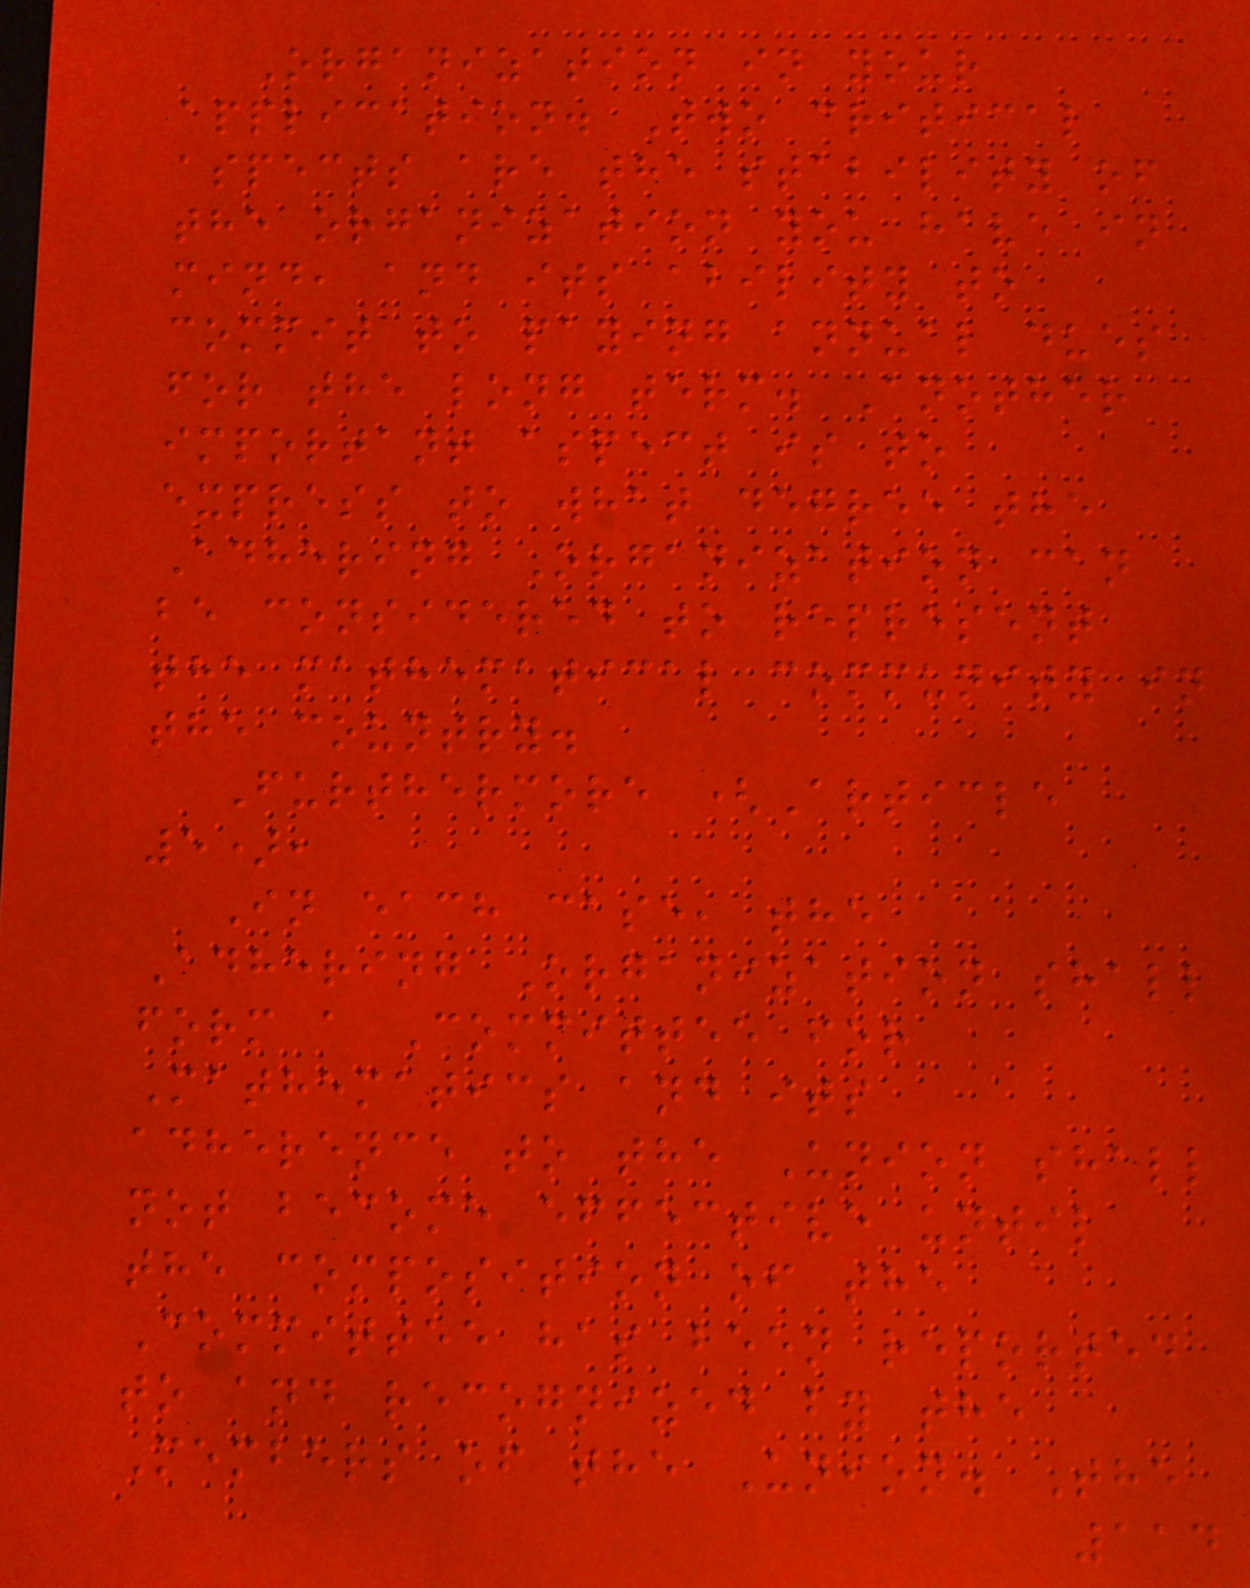Organization in your
application. Two critical
aspects are the stability of
the organization you have in
mind, and its ability to
commit to paying annual dues
for the long term. Another
important aspect is to
express to what degree the
Adhering Organization can
be considered to represent
the mathematical community in
the country.
Furthermore (Article
5),
In each case, the
Adhering Organization shall
form a Committee for
Mathematics and its
adherence to the Union shall
not become effective until
the composition of the
Committee has been reported
to and recognized by the
Members of the Union. The
114
